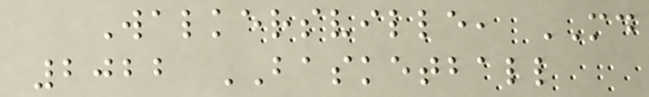Walkersville, MD
2022 BASKETBALL
